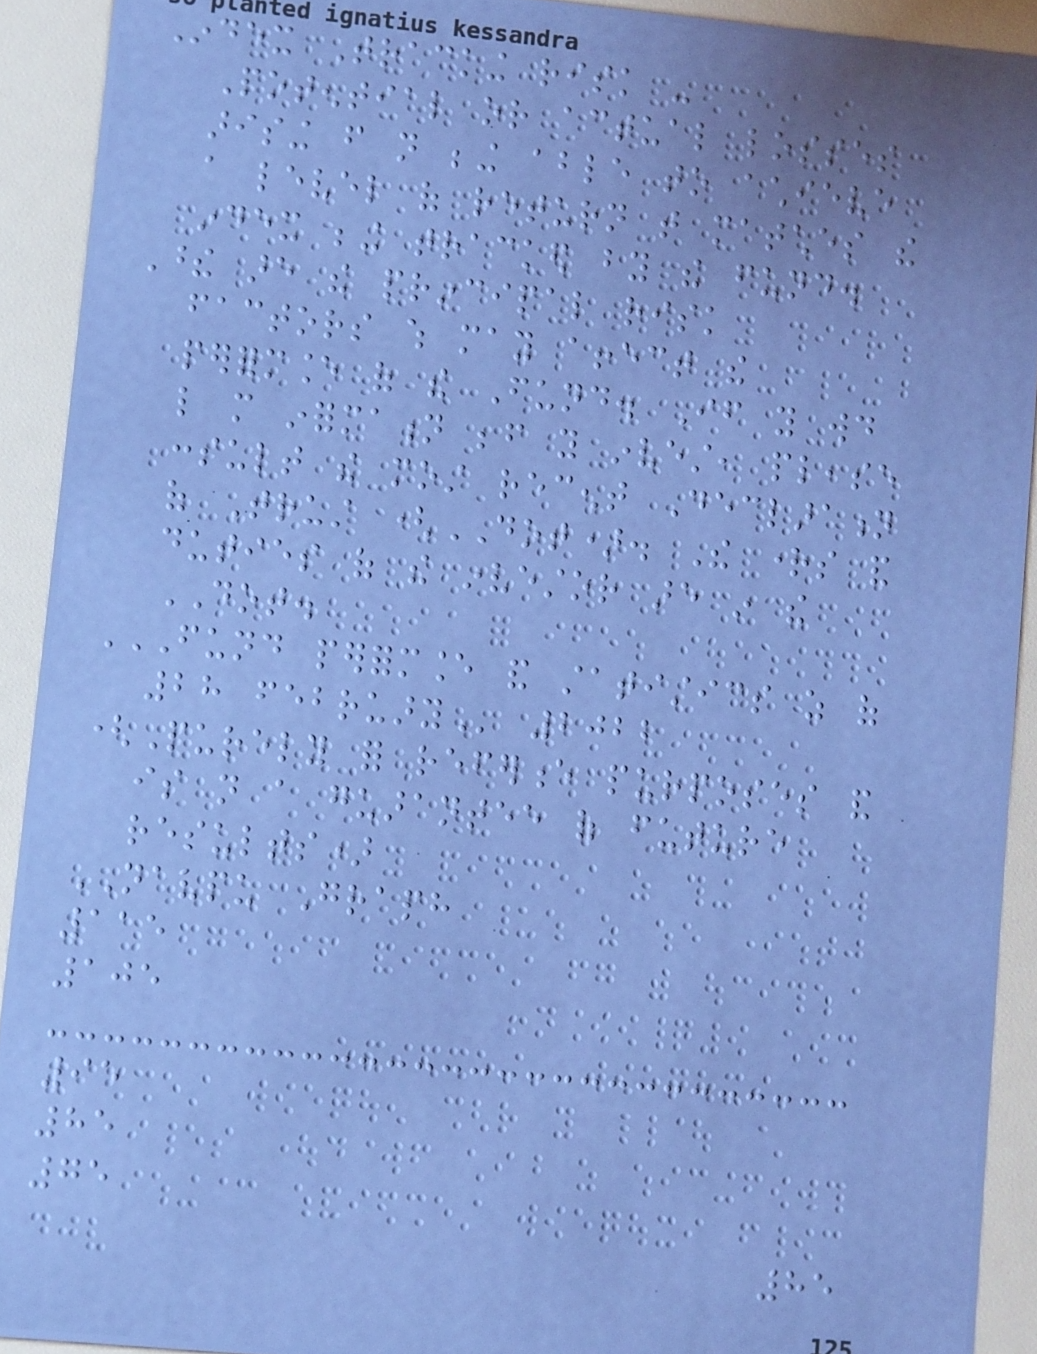Index Tracking risk -
Potential or actual losses
arising from not being able to achieve
a level of return that matches the
index being tracked by the fund.
These are the principal risk
factors which may affect the
performance of the Fund. If you would
like more information before you invest, please
consult the most recent Declaration
of Trust (DOT). The rights and
duties of the investor are in the
DOT.
FUND PERFORMANCE AND STATISTICS AS OF
28 FEBRUARY 2022
(Purely for reference purposes and
is not a guarantee of future
results)
NAVPU Graph
115
105
95
85
75
85
